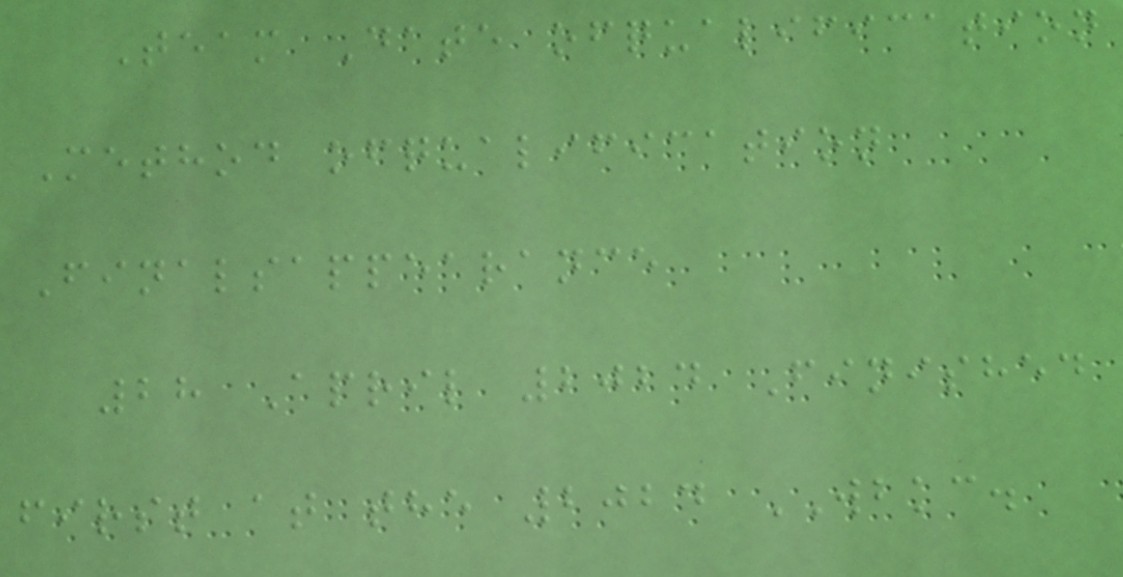Team Date ofqualification
Method ofqualification
Finalsappearance
28 April 2024 Finished
first at the 2024 WBKC.
